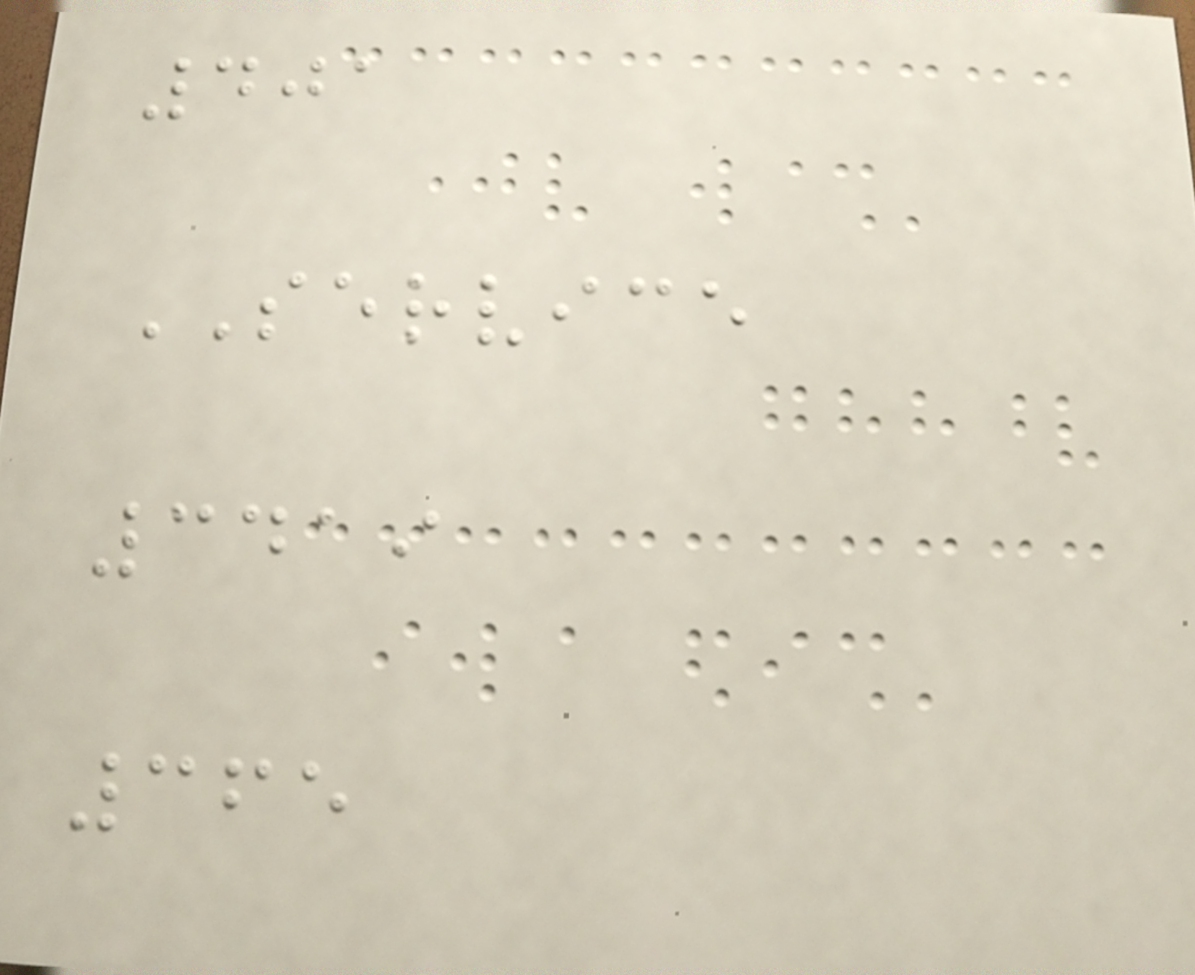401
SERVICE
3419
365
